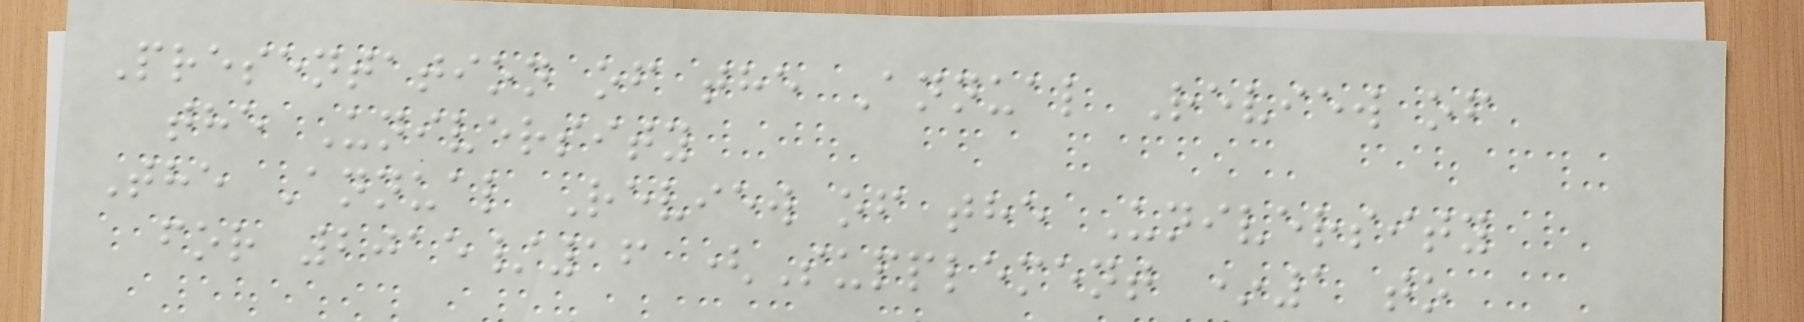Presentation of the Annual Review of
the University
The Annual Review of the University
for 2015/16 (Supplement *1 to
